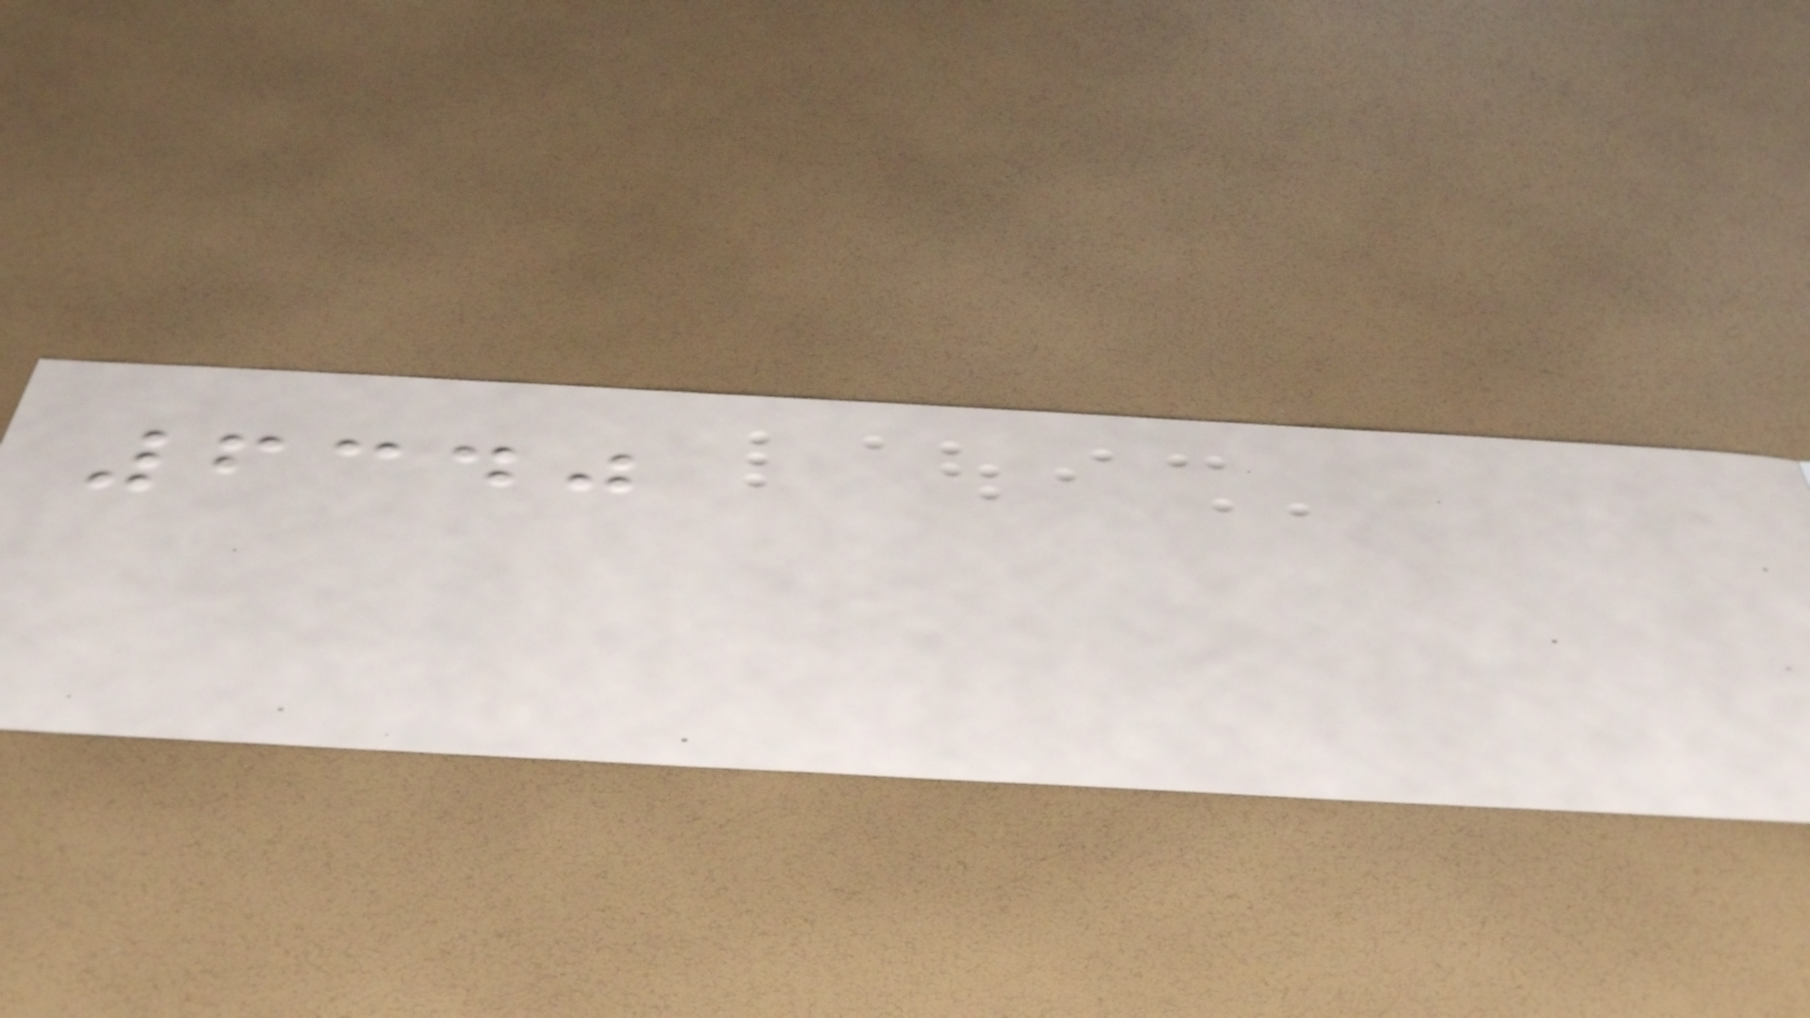6340
